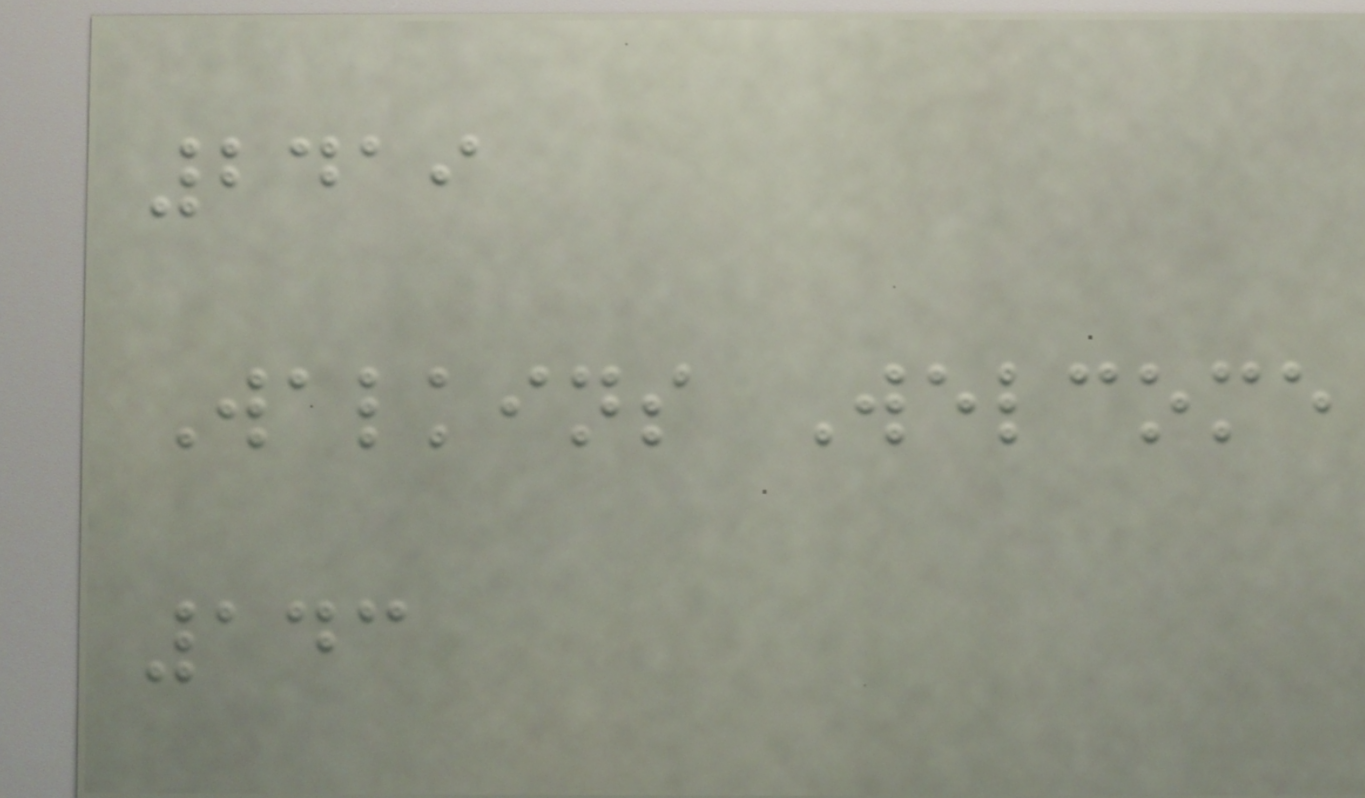2419
Walkins Welcome
143
